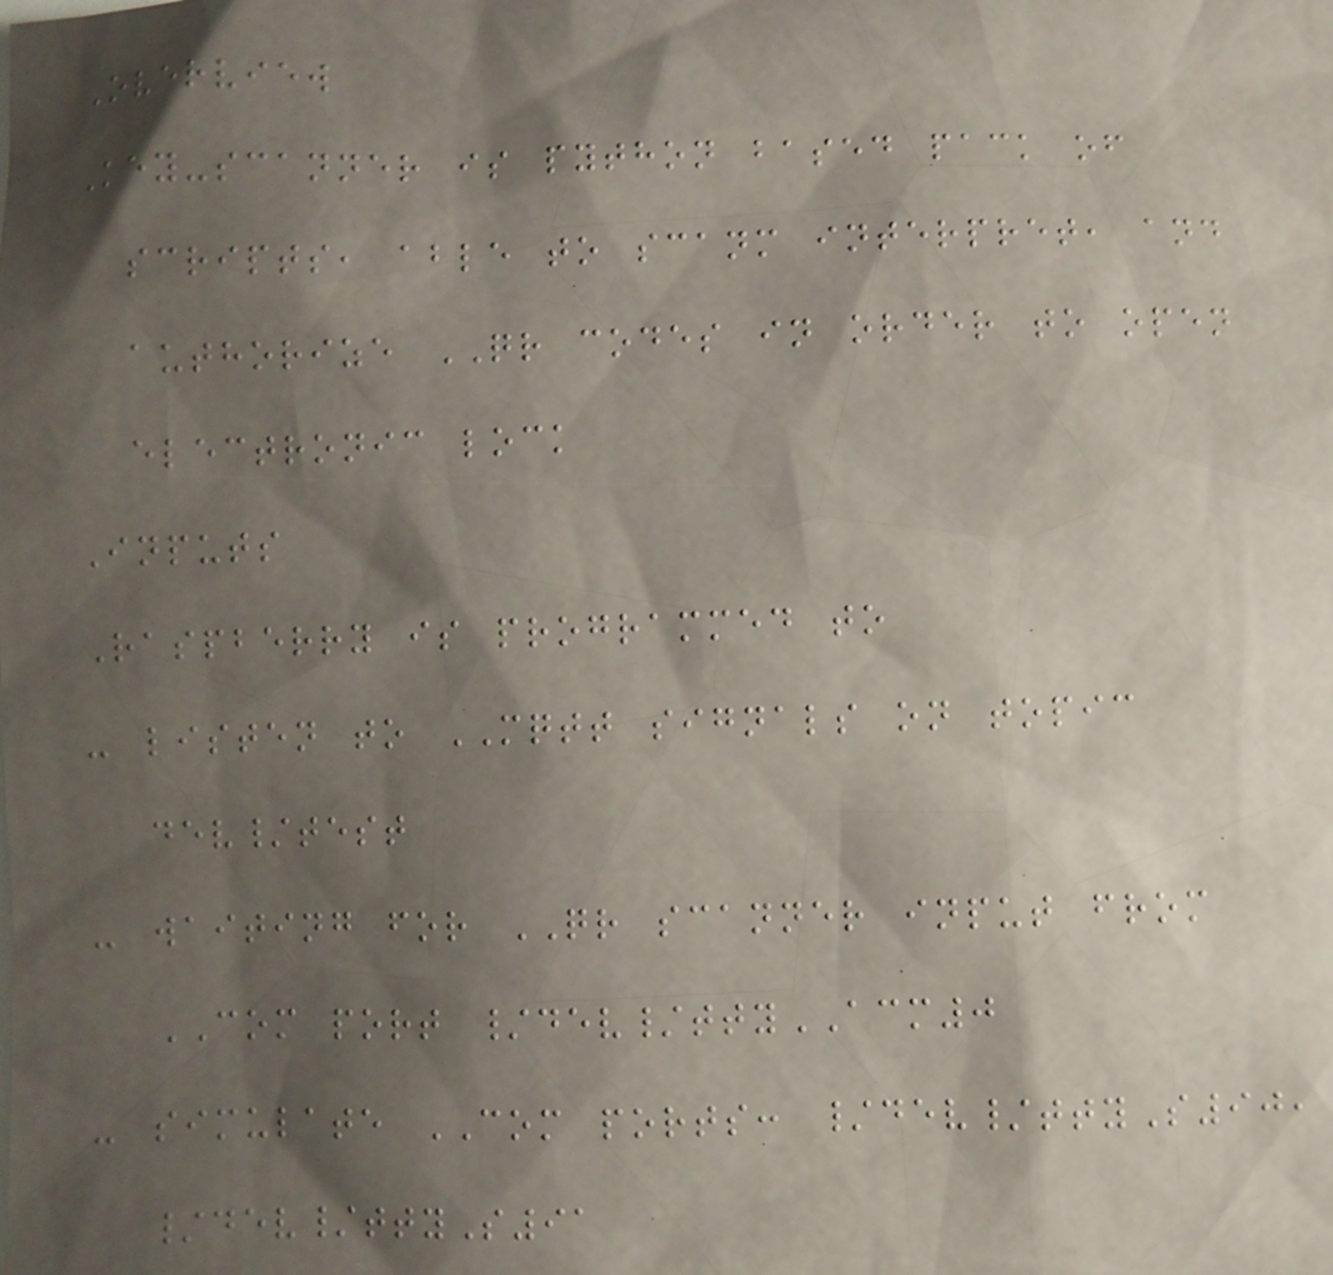Overview
Key-scanner is python based pack of
scripts, able to scanm interpret, and
authorize QR codes in order to open
electronic lock
Inputs
Raspberry is programmed to
- listen to MQTT signals on topic
dev/test
- waiting for QR scanner input from
COM port /dev/ttyACM0
- simulate COM ports: /dev/ttyS90,
/dev/ttyS91
